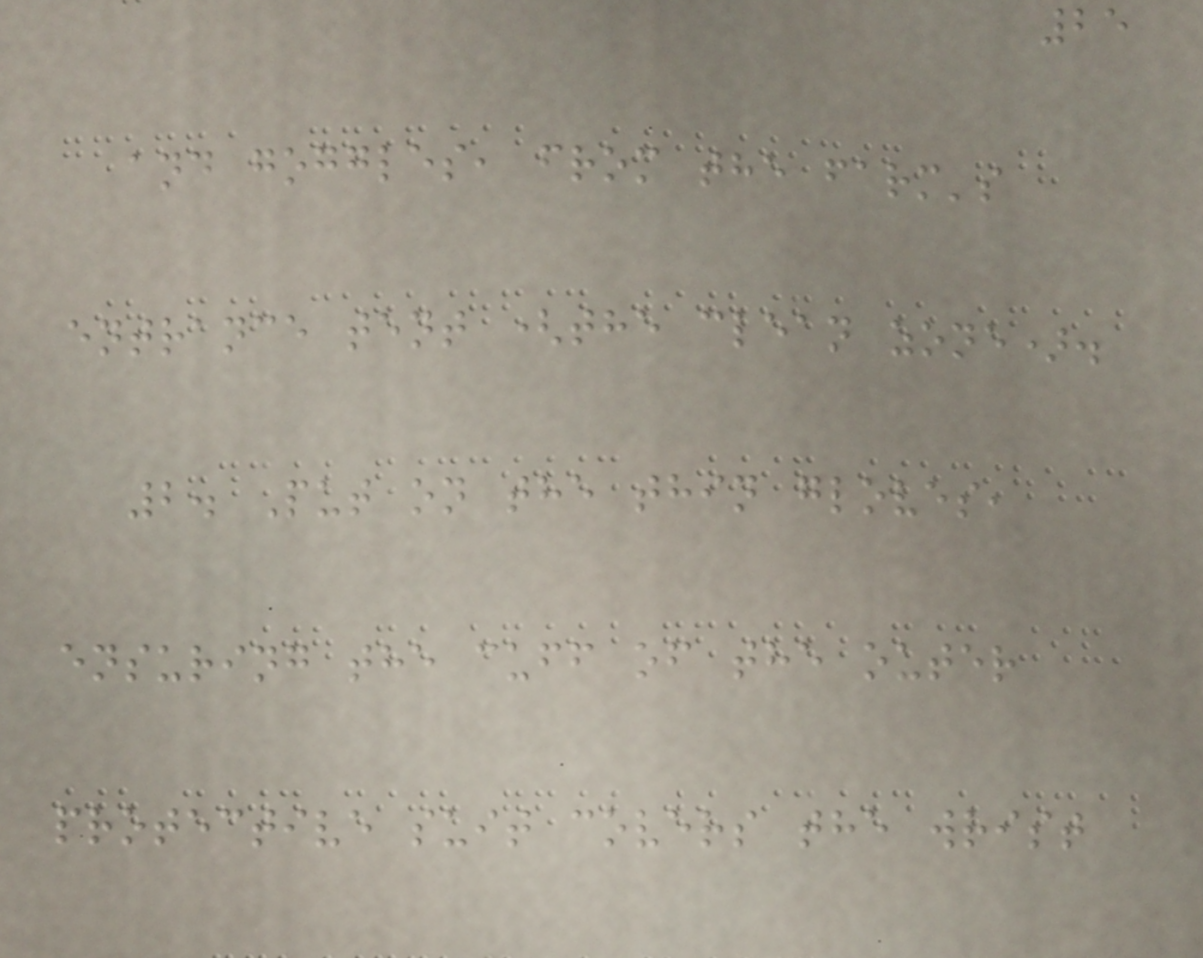25
and goggles, from the farm's
entrance tent (the clean zone).
2. Put on the thin gloves,
ensuring the cuff of the outer
protective suit covers the wrist
